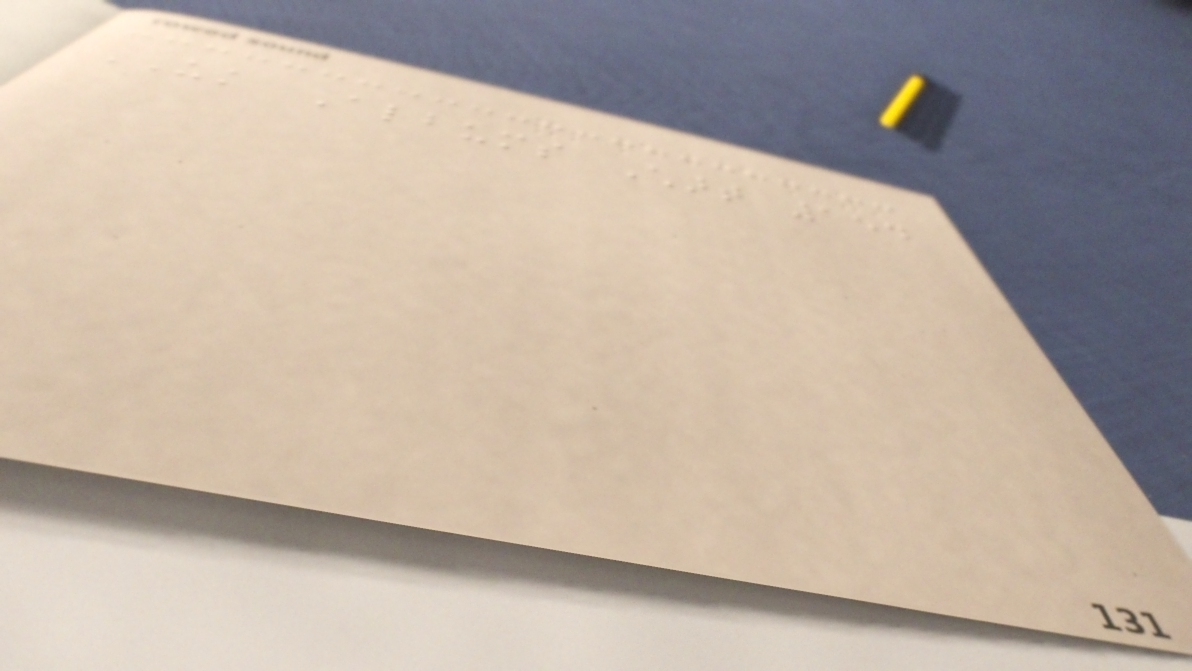UK Albums Chart 154
